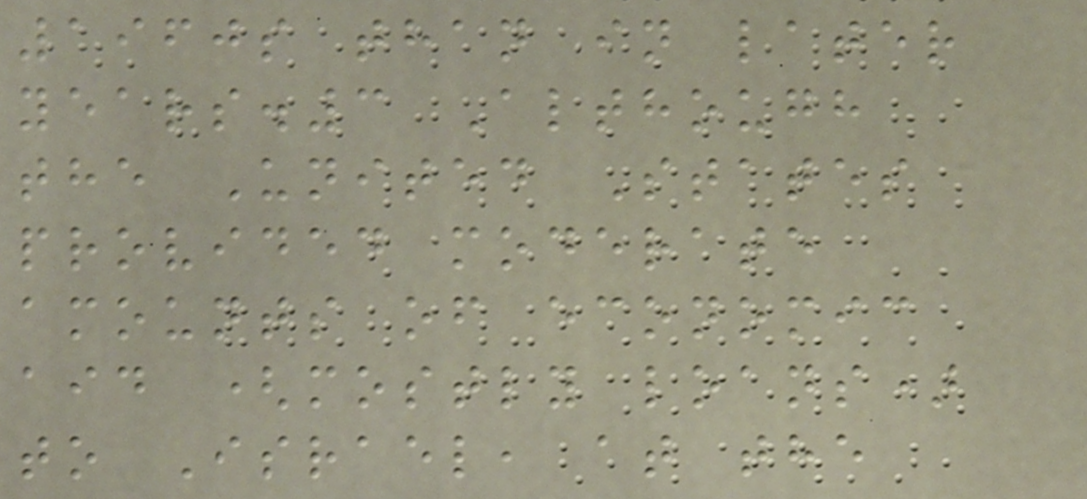1960s than in later
years.3 Although
the United States
provided moderate
amounts of economic
aid (mostly loans)
to Israel, at the
